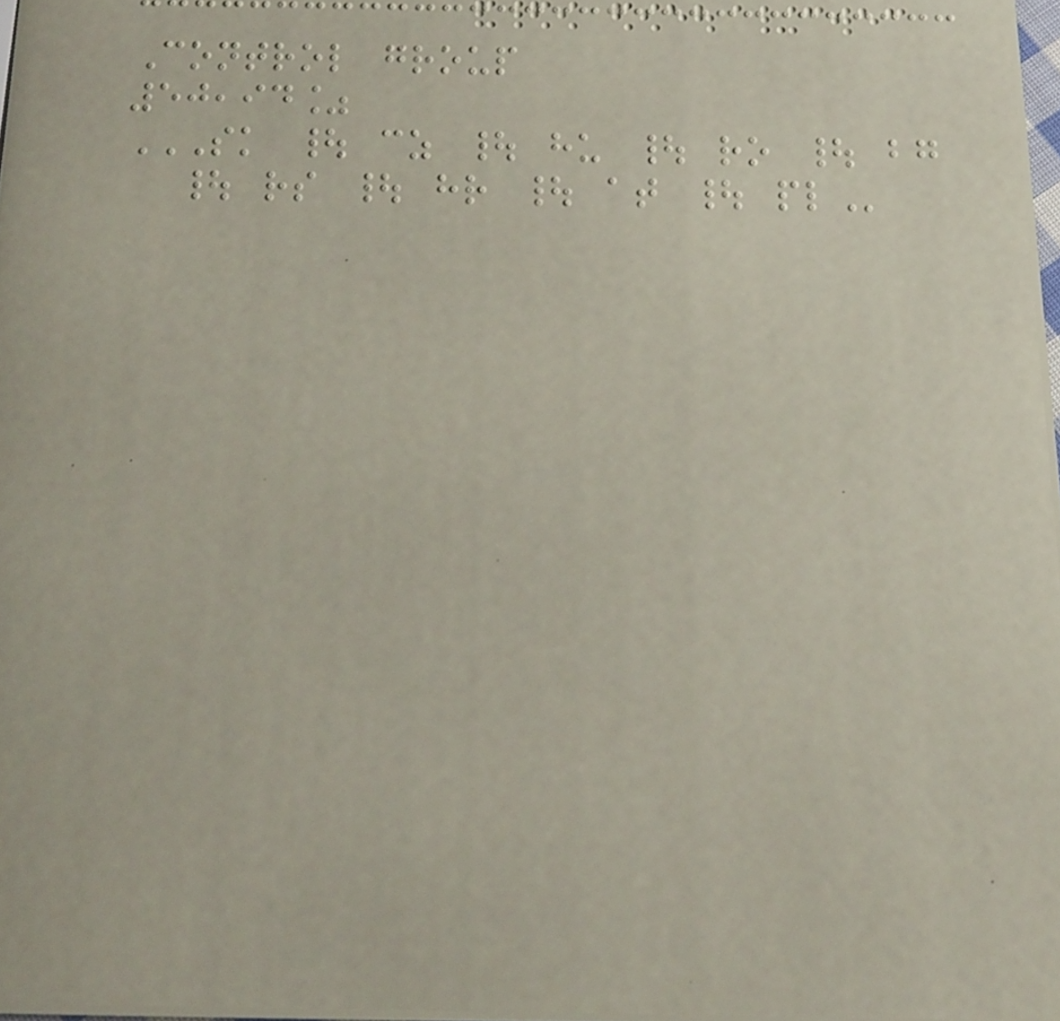Control group
50,94%
SK | CZ | HU | RO | BG
| RS | HR | AT | PL
